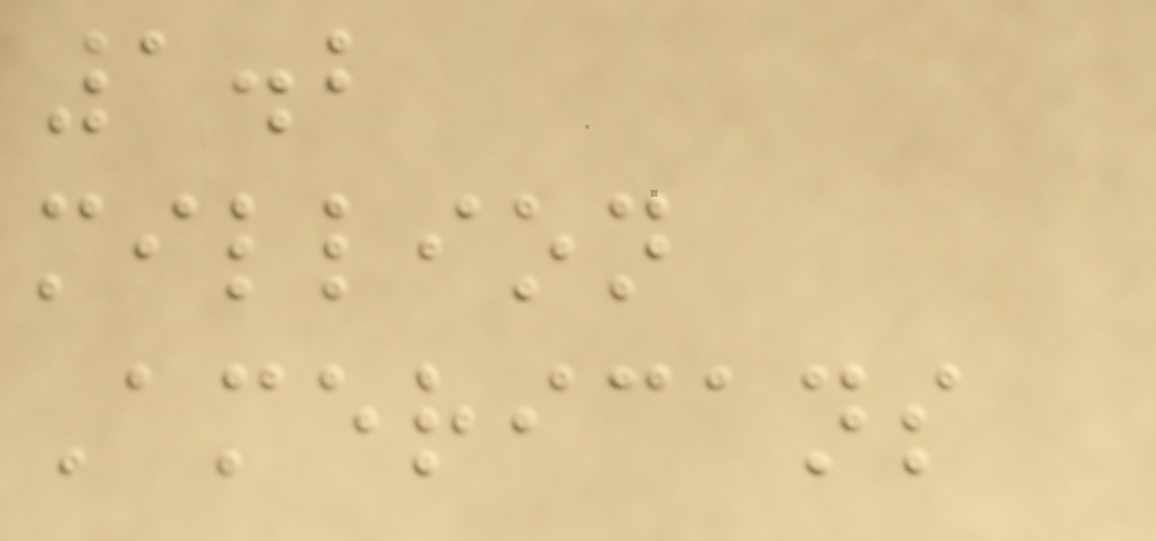1.2
million
Americans
